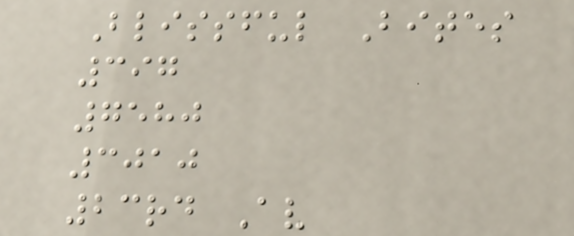Blissful Bites
397
7580
3010
23rd Av
